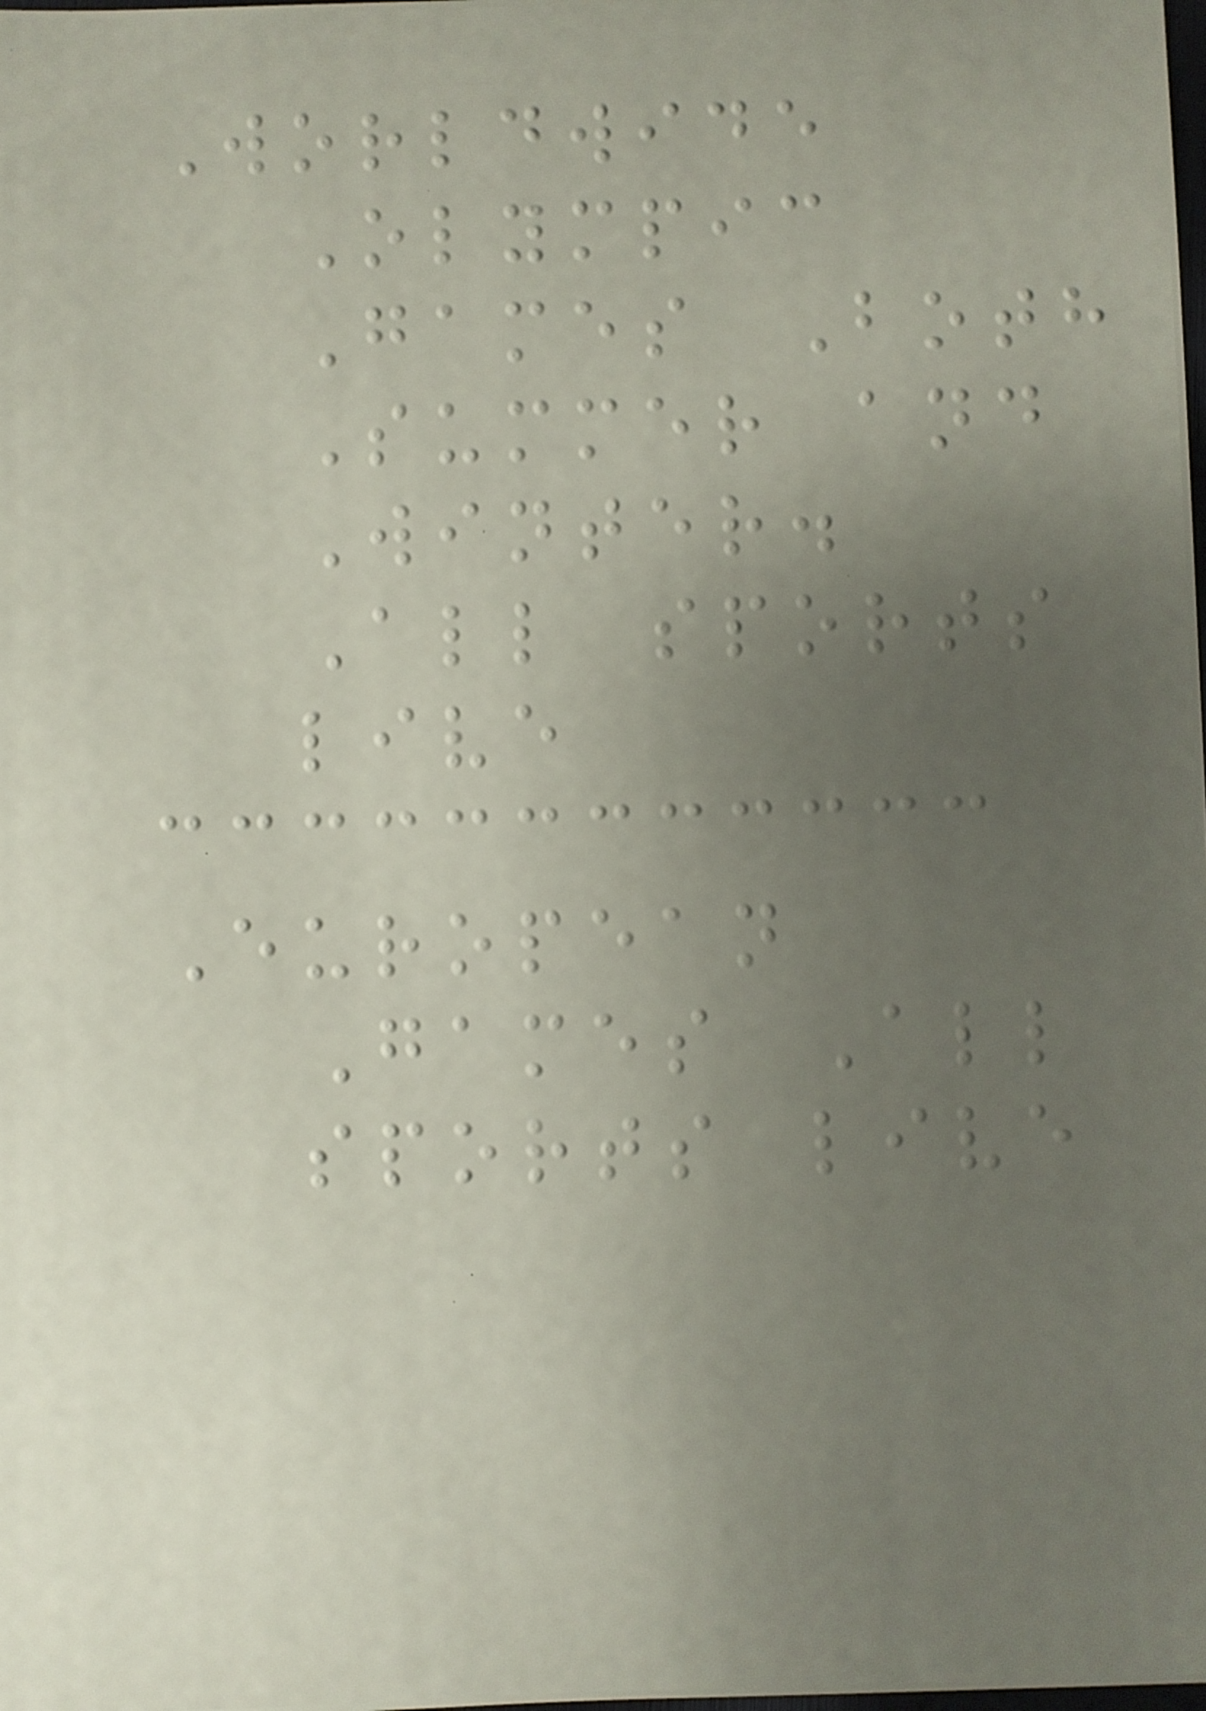Worldwide
Olympic
Games Both
Summer and
Winter.
All sports
live
European
Games All
sports live
